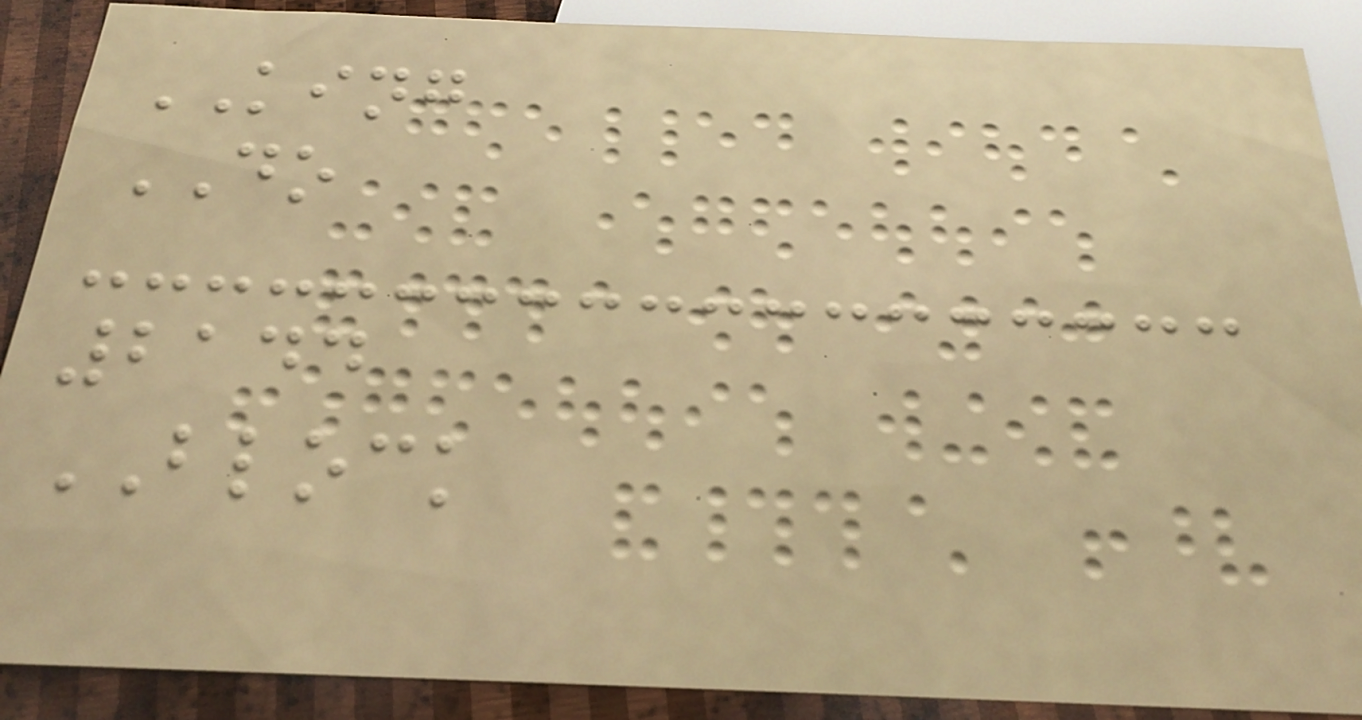KING
DO
2144
BLOCK
